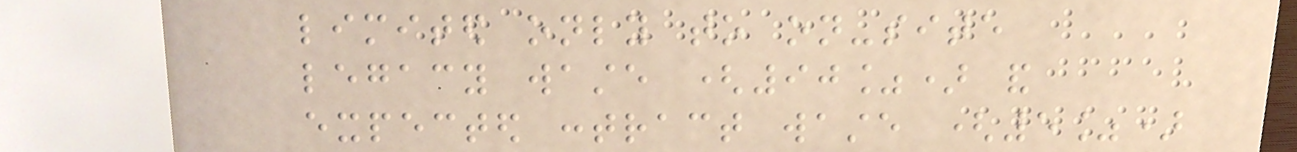limited only to on-site
legacy waste (90%) and
expected contract waste (5%)
